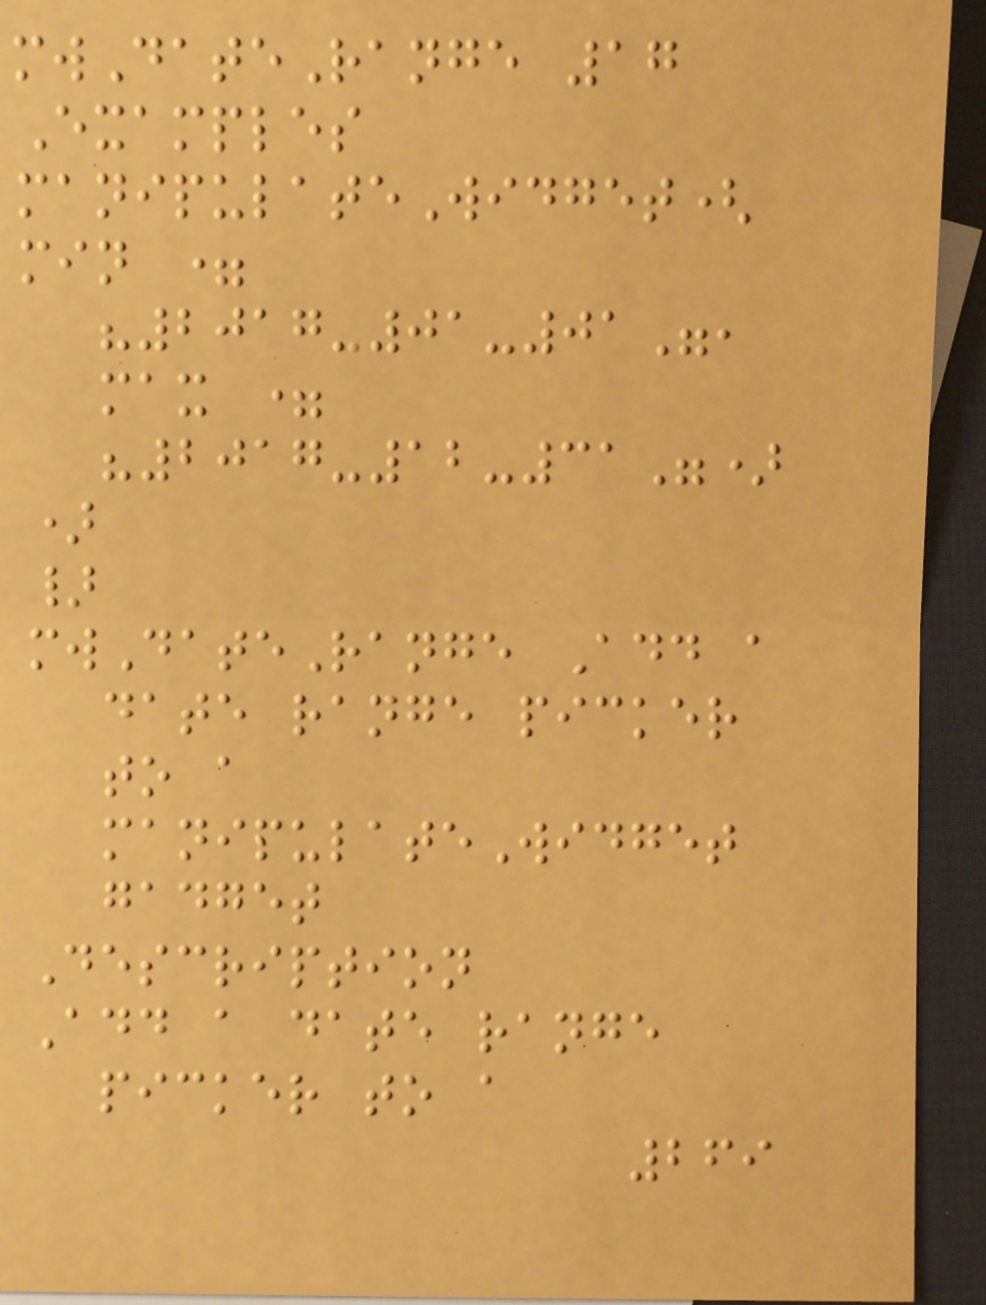mwDateRange 17
Examples
manipulateWidget(
min =
"2017-01-01",
max =
"2017-12-31")
)
}
mwDateRange Add a
date range picker
to a
manipulateWidget
gadget
Description
Add a date range
picker to a
269
